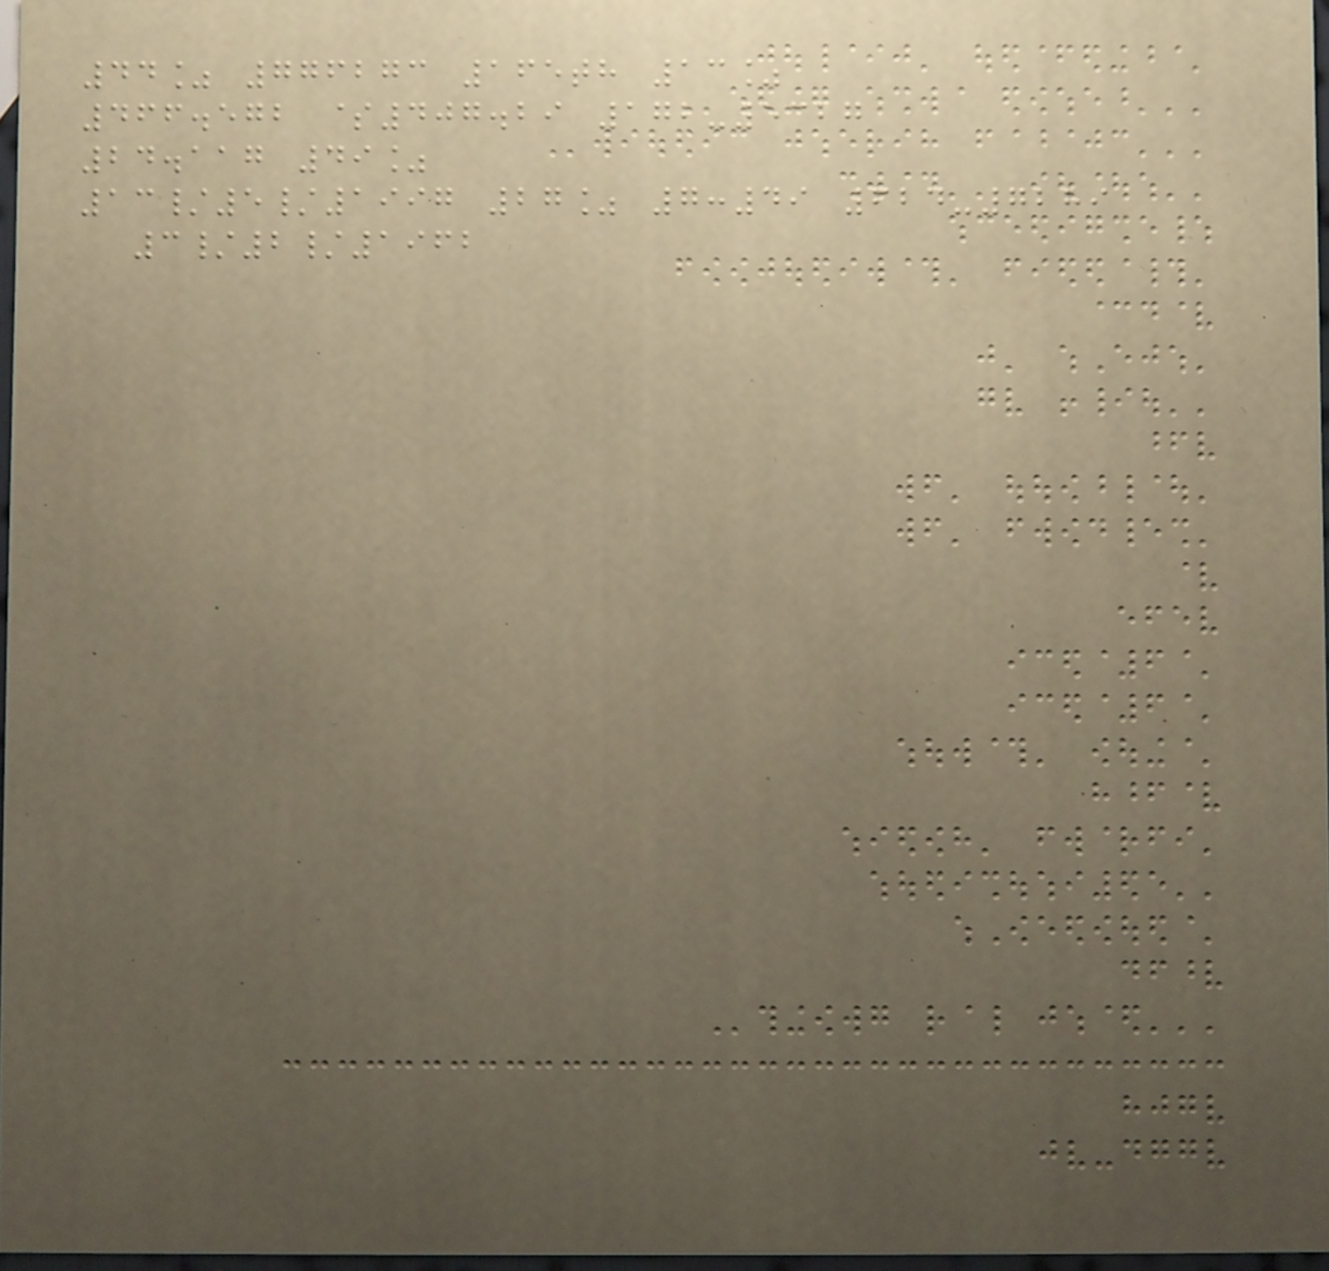44% 776273 165th 13%
466.572 $407.29 172-5327
24.117 49%
13/5/1997 27% 7:49 624-7289
3/2/1962
